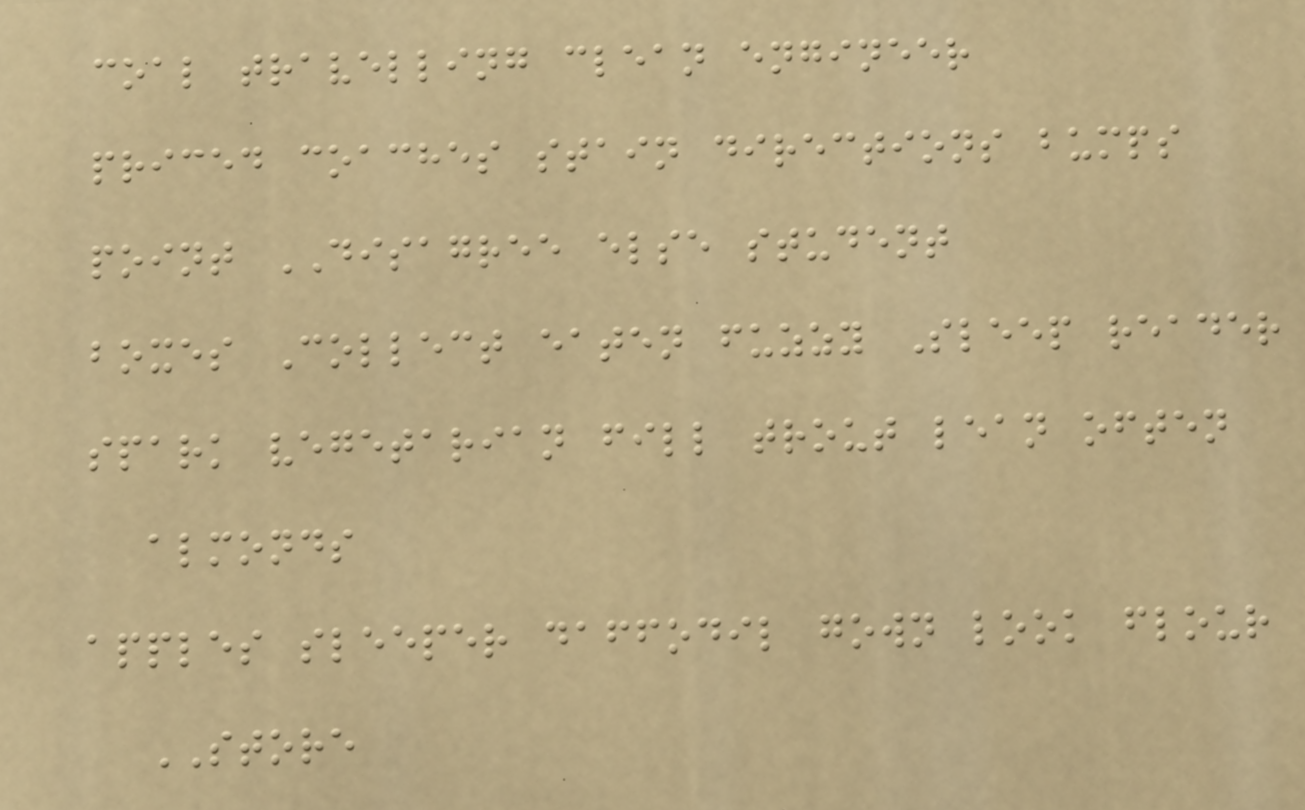coal travelling clean engineer
priced coaches stain directions bumps
point DISAGREE else student
boxes Collect eaten fuzzy Sleep reader
spark vegetarian fill trout lean often
almonds
apples sleeper daffodil gown look flour
STORE
